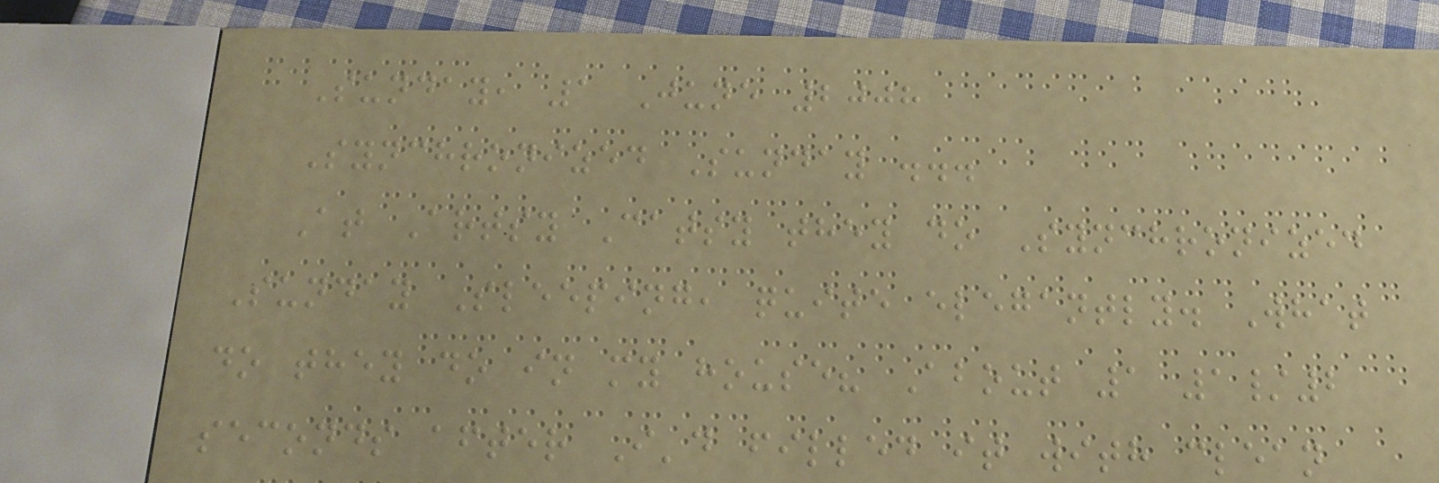Sunday, 1 June 2008
Synchronized Sunday ...
At Artsy Catsy they do Synchronized
Sunday Sleeping, quite elegantly. What
do they do in my house? About 1 1/2
seconds after I'd filled it with clean
